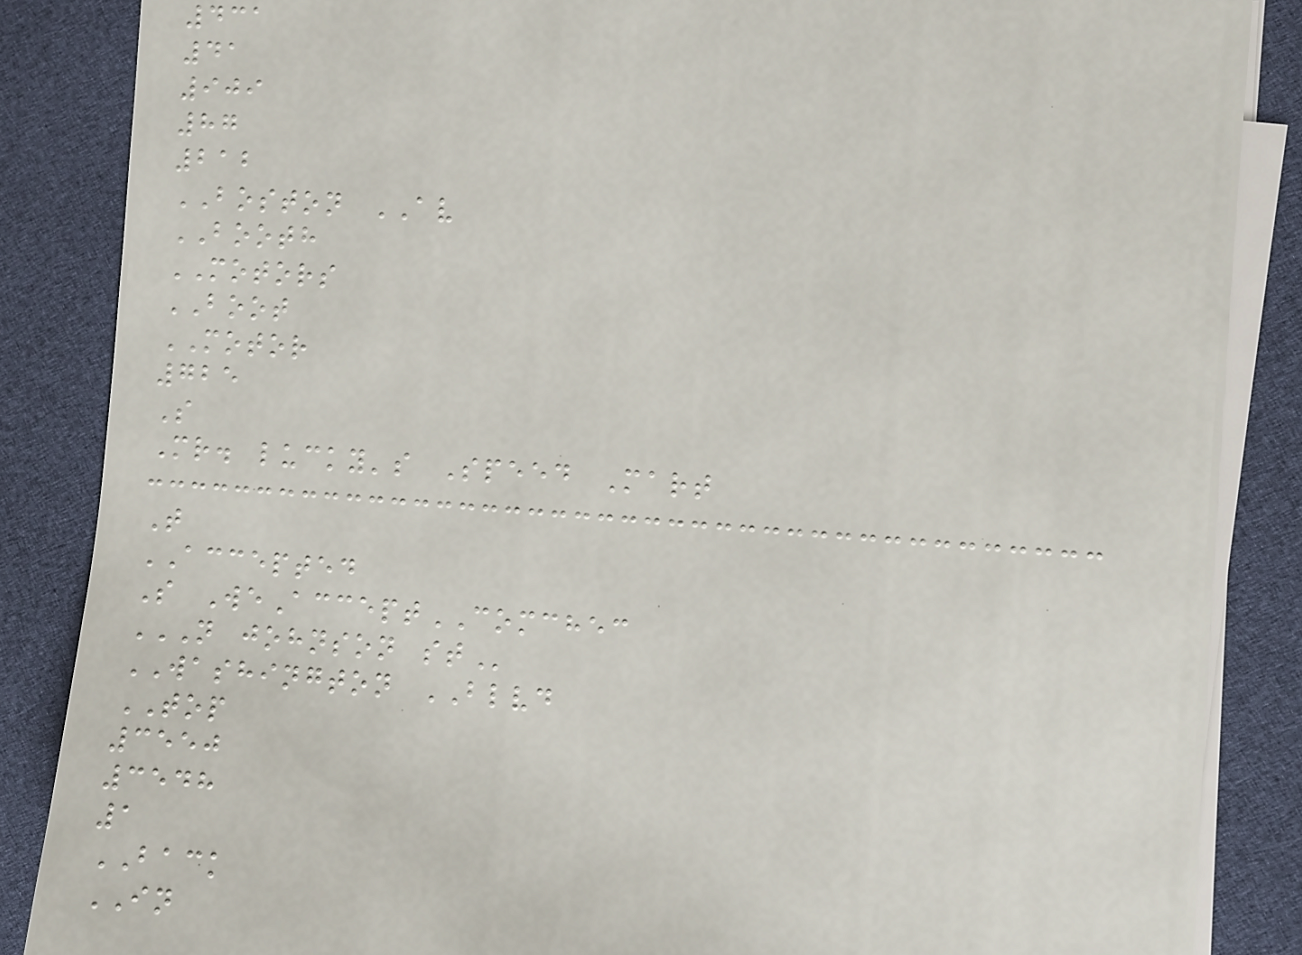431
41
909
87
212
BOSTON AV
BOOTH
MOTORS
BOOT
MOTOR
725
S
Mr. lucky's Speed Mart
T
ACCEPTED
S WeAcceptCOMCHEC
N JOHNSON ST
WASHINGTON BLVD
TOP
3550
3548
1
BACK
IN
